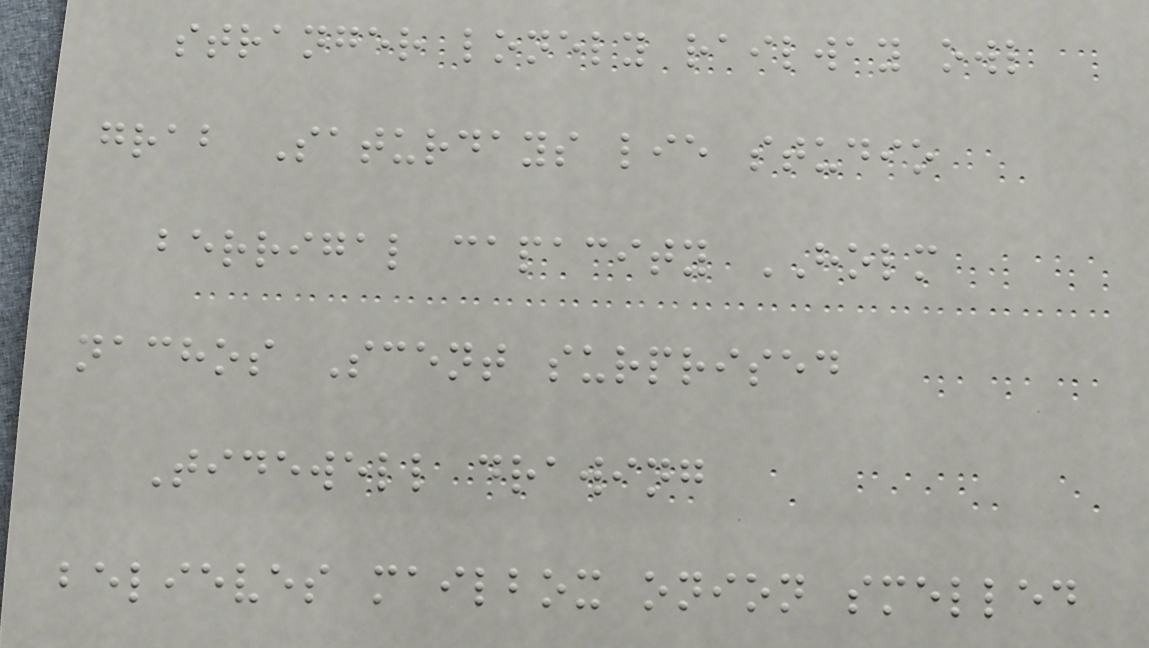stranger lonely railway owl
grab Saturdays lie studio
berrigal capacity HOLM
nachos Scent surprised
Tidewell drawing
believes mailbox onion smelled
